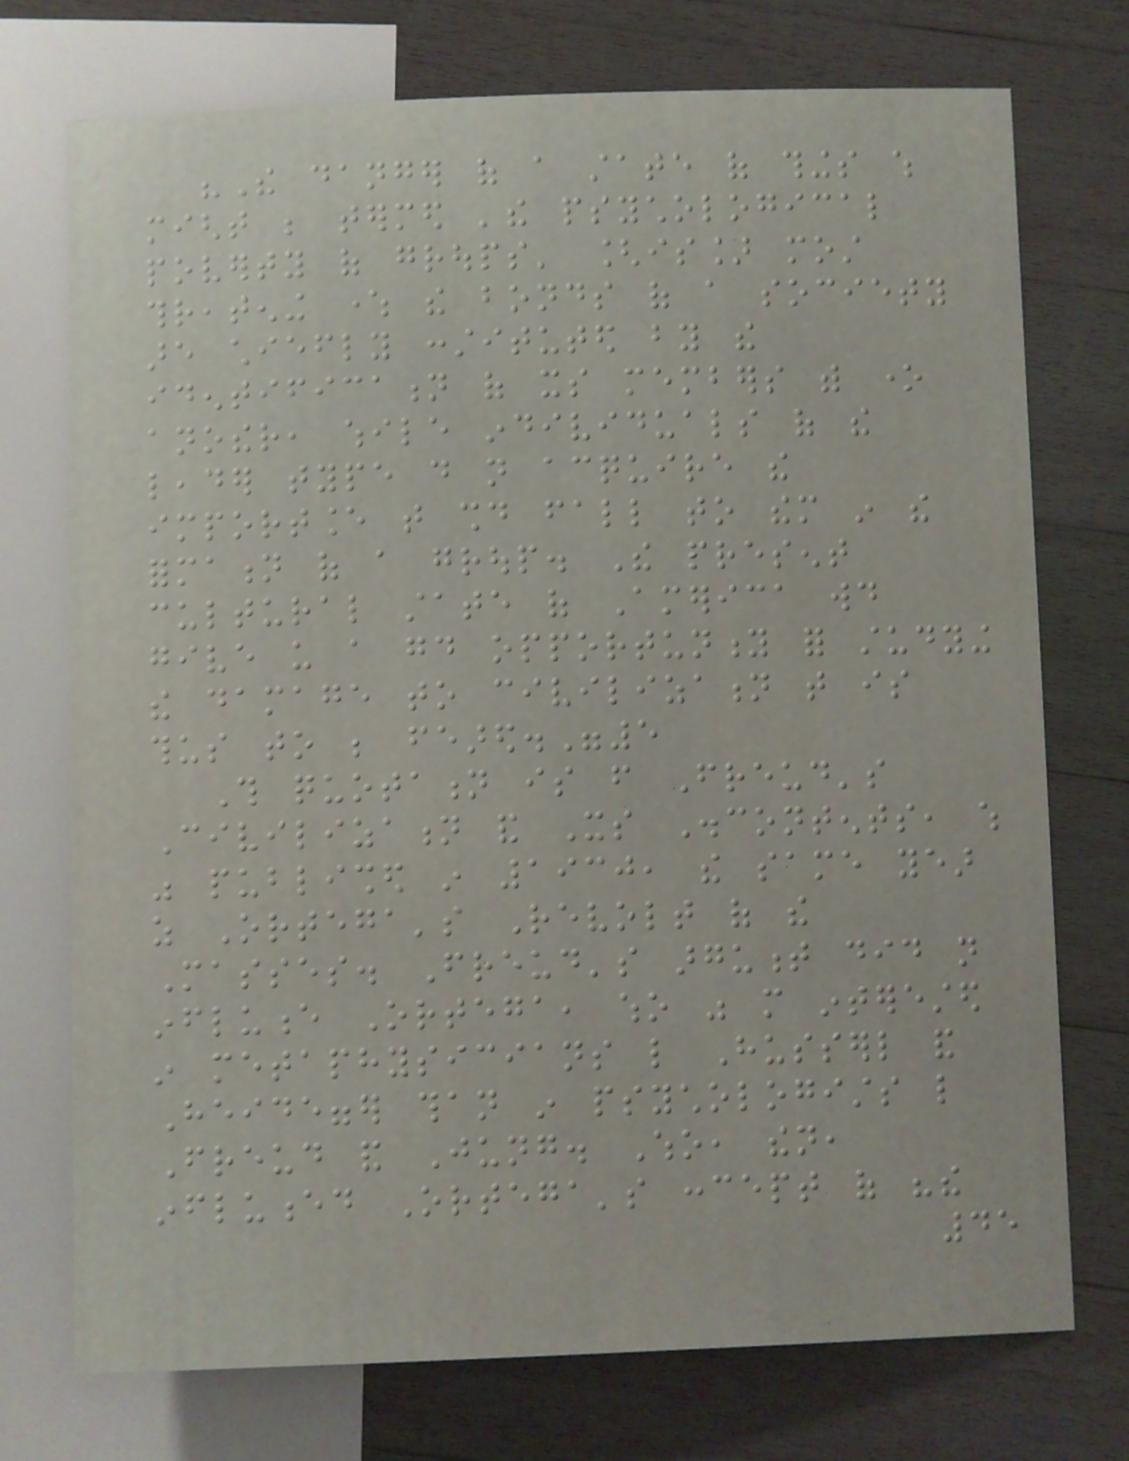"The danger of a state of things which
might be termed 'the psychological
poverty of groups' [is] most
threatening where the bonds of a society
are chiefly constituted by the
identification of its members with one
another, while individuals of the
leader type do not acquire the
importance that should fall to them in the
formation of a group. The present
cultural state of America would
give us a good opportunity for studying
the damage to civilization that is
thus to be feared."5
This quotation is from Freud's
Civilization and Its Discontents, which
was published in 1930, the same year
as Ortega's Revolt of the
Masses. Freud's argument did not
influence Ortega, who was more interested
in metaphysicians like Husserl and
Heidegger than in psychologists like
Freud and Jung. Who, then,
influenced Ortega's concept of "the
45
